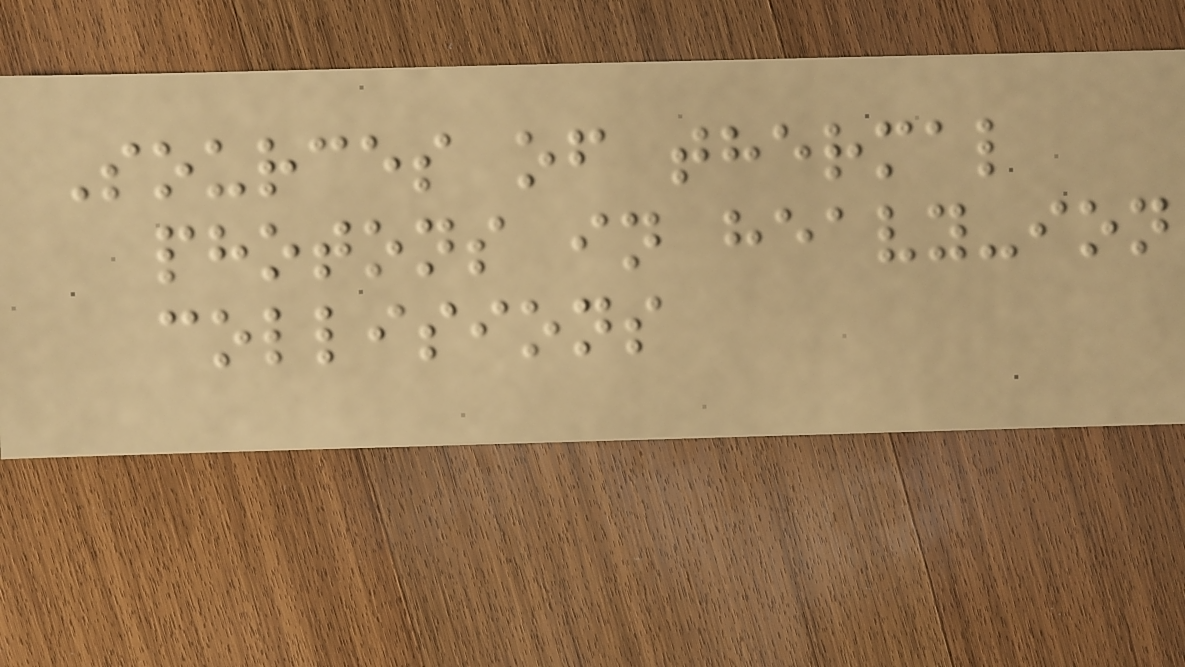Sources of thermal
photons in heavy-ion
collisions
